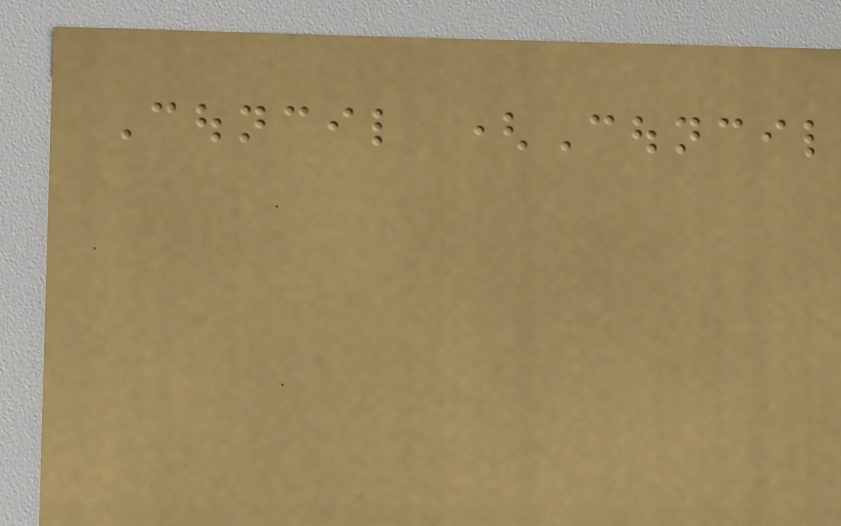Council (Council
